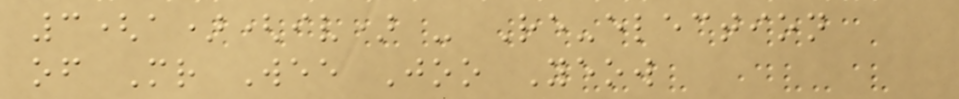3(a)(iv) - Re-election
of Mr Wee Joo Yeow
